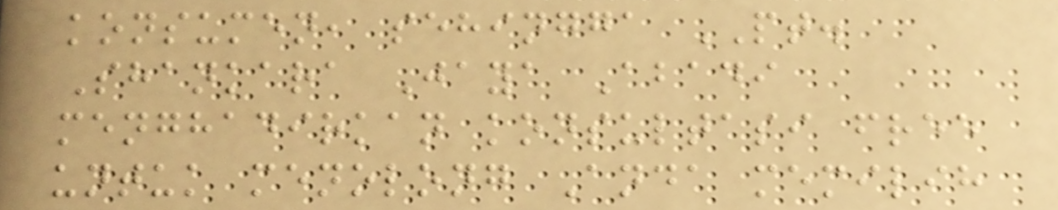konsumen, sehingga PT.
Shankara Jaya Abadi
menghadirkan konsultasi free
untuk menolong Anda memilih
